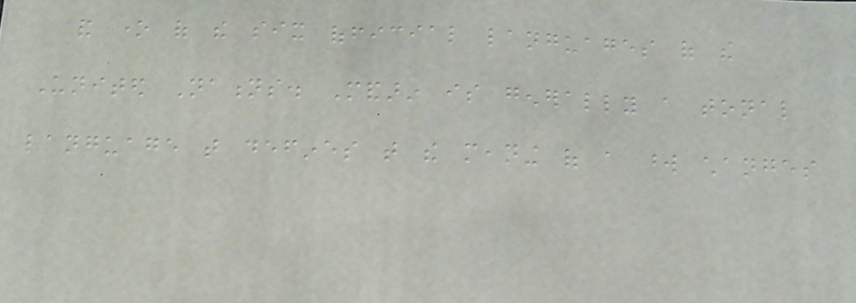and one of the six official languages of the
United Nations. Mandarin is generally a tonal
language that defines that the meaning of a word changes
